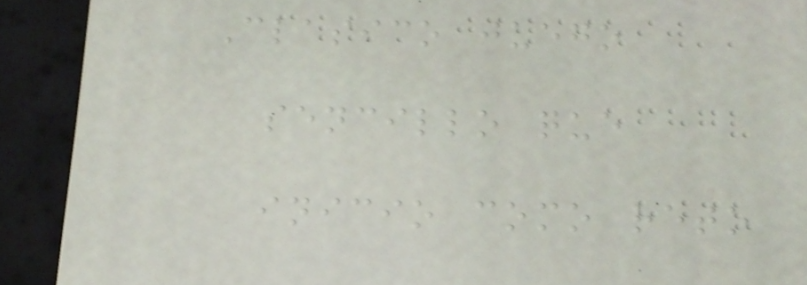Clasico juego
sencillo que
inicio como reto
